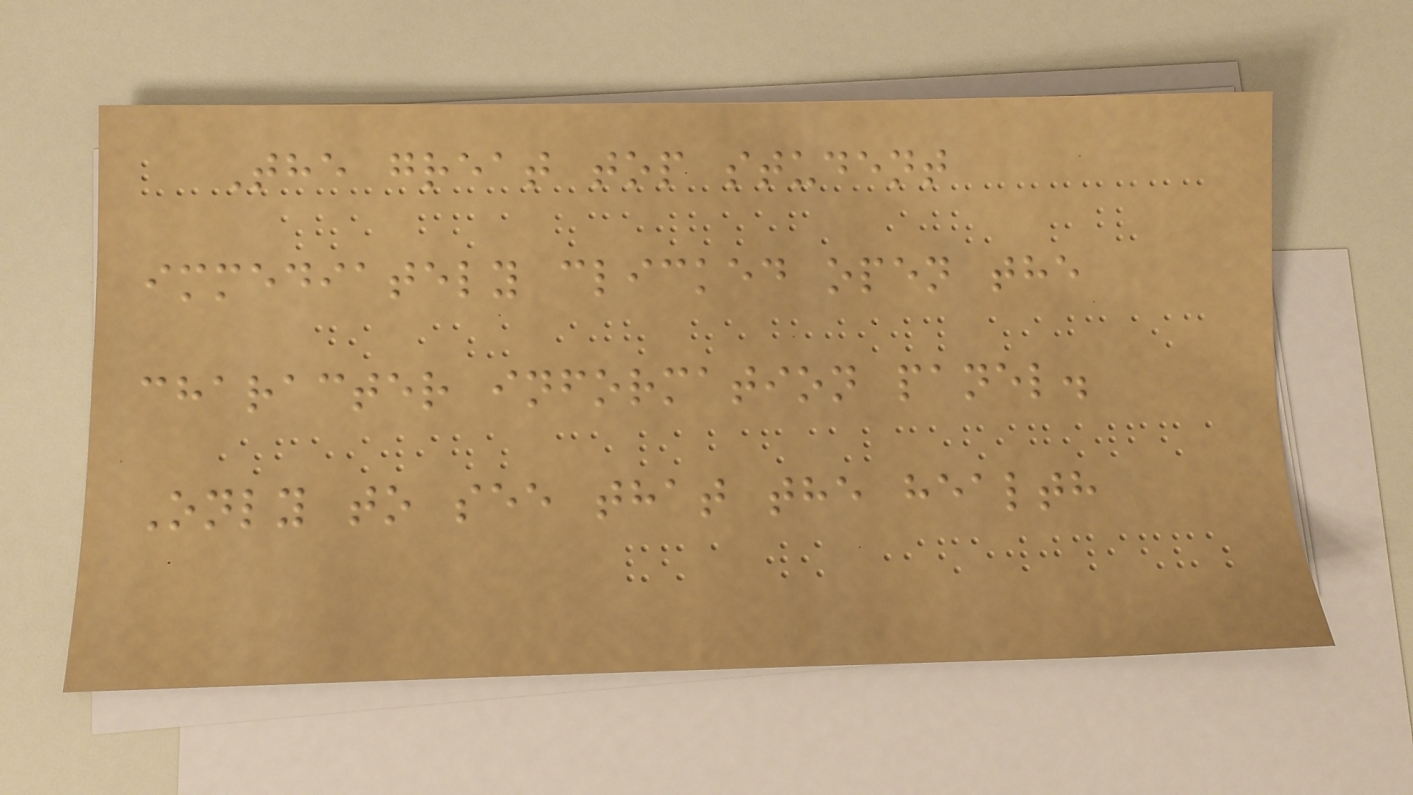The great top student
immediately clicked open the
character information panel.
Only to see that the health
